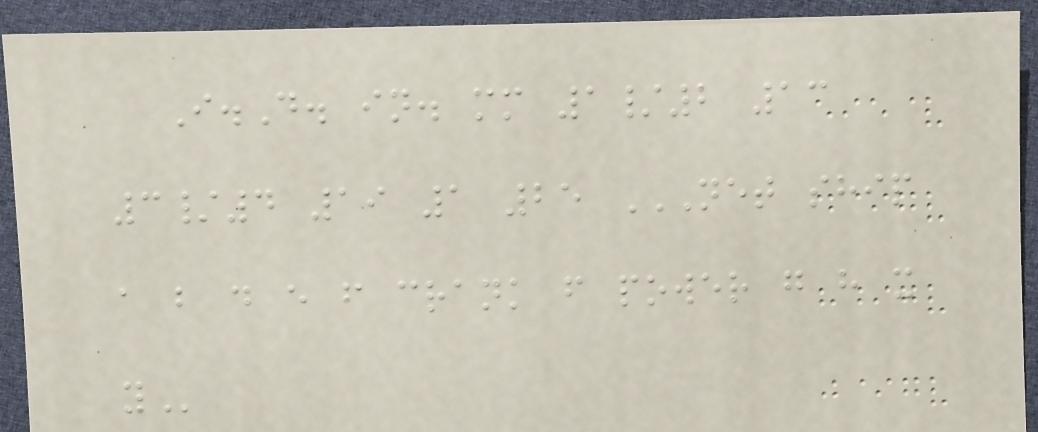I.D. in. mm 1/2 13
3/4 19 1 25 NET SHIP
A B D E F CRANK F POWER G H X
Y
